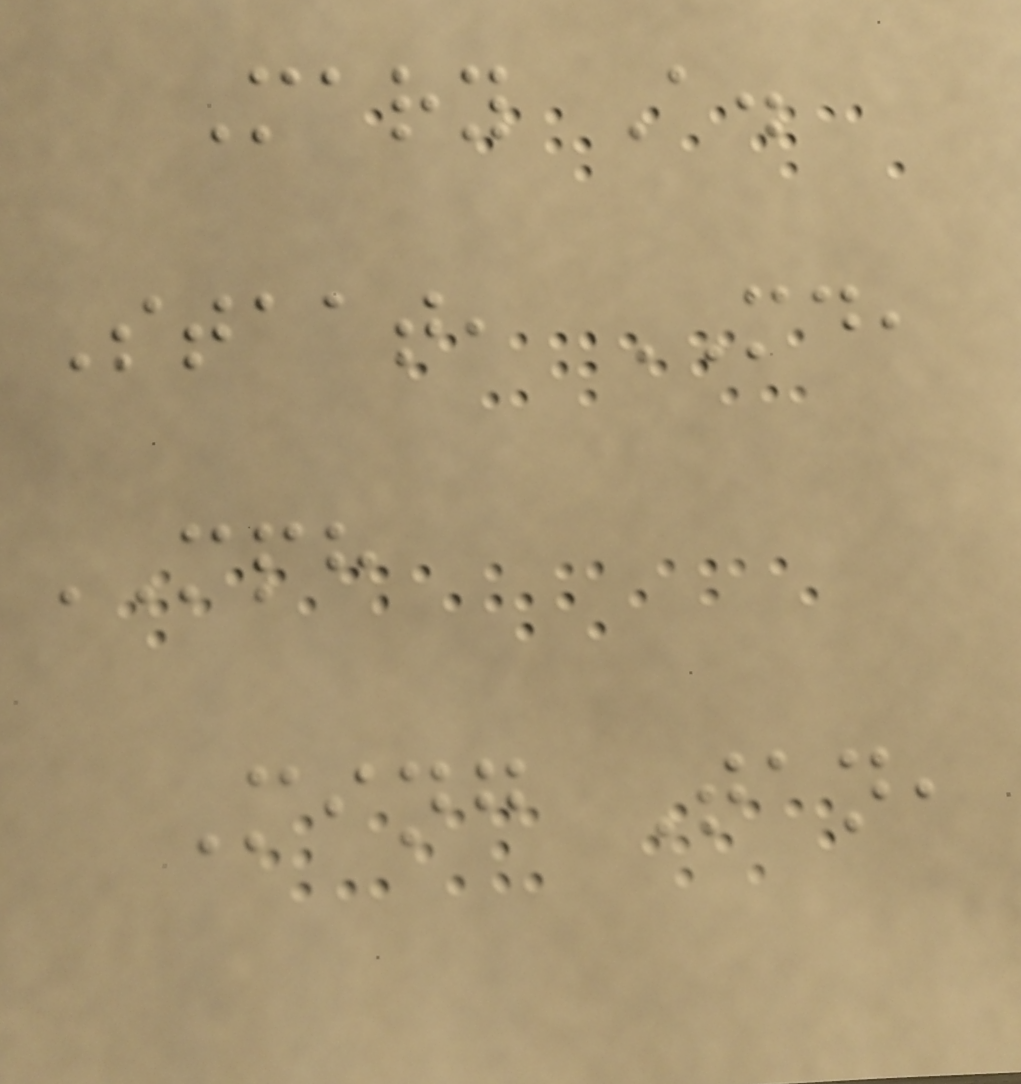Mary A.
Staat, MD,
MPH
Ming Tan,
